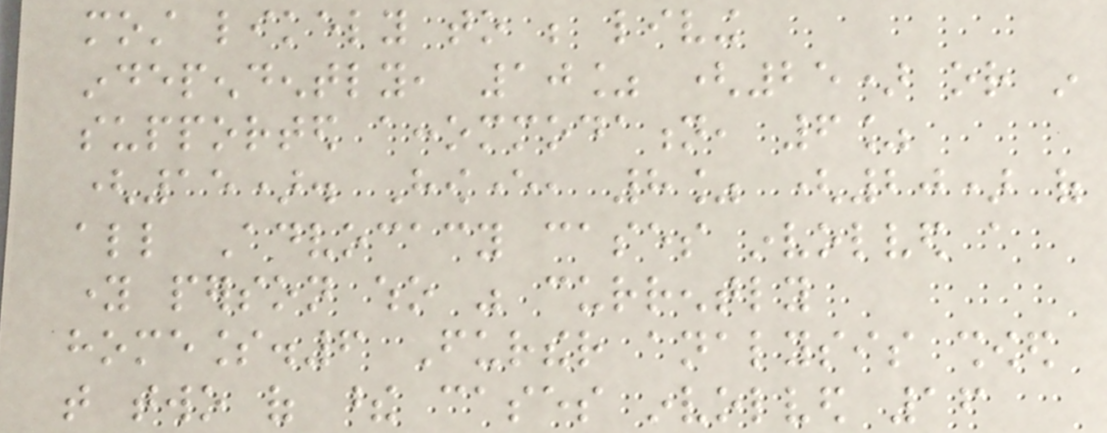most likely to be living
independently, 10% (25) or in
supported accommodation, 6%
(15). However, 8% (20) of
all Advocacy cases involved a
young person who was currently
homeless.6 Further analysis showed
that two of these cases involved 16
